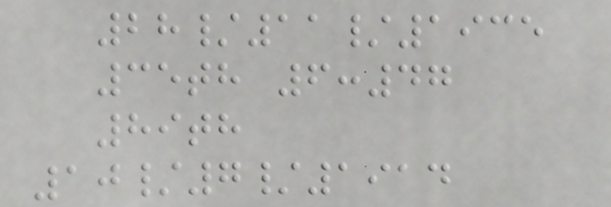28/11/1935
35th 6:47
89th
10/7/1914
